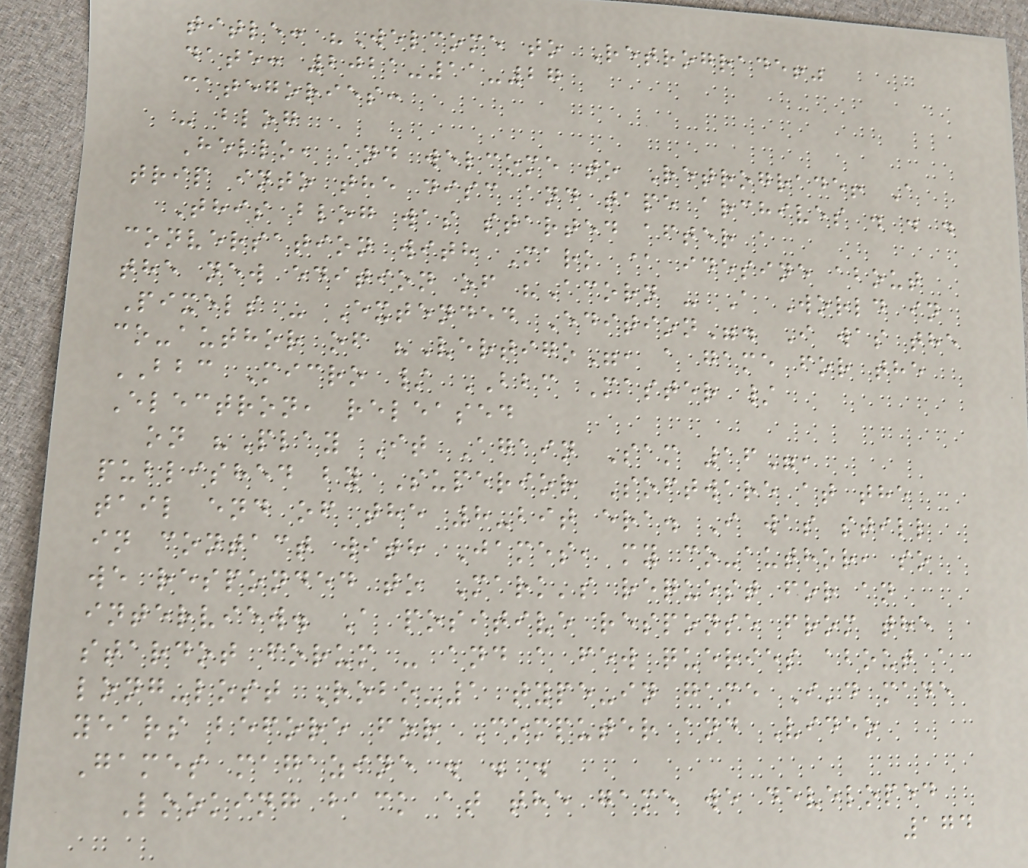title: "Welcome to Retrograde!"
date: 2021-11-27
categories:
- blog
Hello, and welcome to Retrograde! A
trip into the disc and tape archives . . .
This blog was started after a
conversation with Mark @ idesine about
the new edition of "Acorn - A World in
Pixels - Extended Edition". I was the
co-author of "Vertigo", a game for the
BBC Micro / BBC Master /
Electron, released
on "Play It Again Sam 16",
published by Superior Software at the
tail end of the 8-bit era. I was still
in contact with James, my co-author, so
we responded to Mark's request for an
interview. A positive response from the
stardot forum - and a few queries about a
long-lost Robo-1 type-in game I'd made
years before for Computer and Video
Games magazine . . .
Looking back at the game we developed
174
